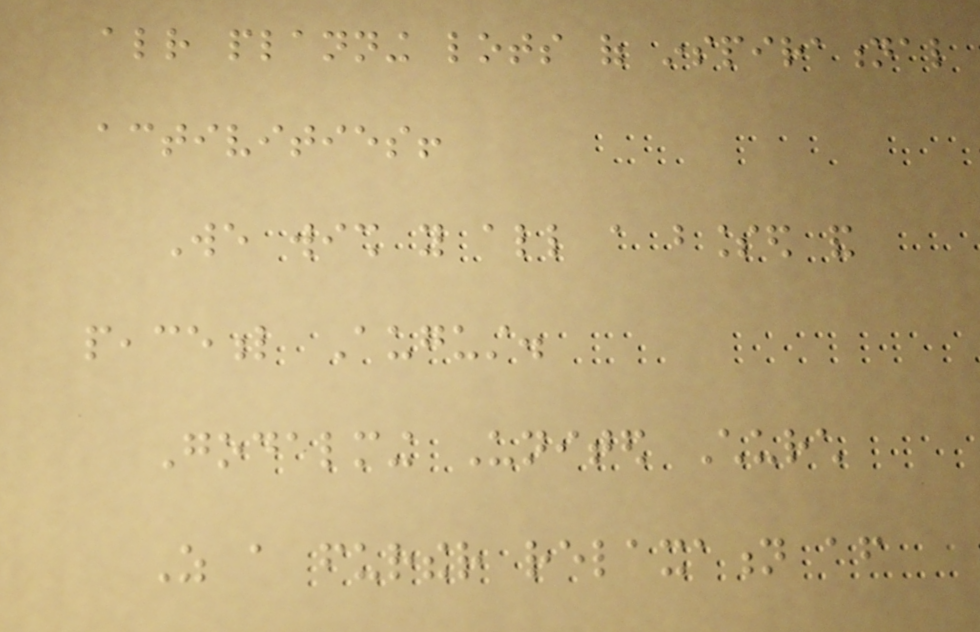already planning lots of inspirational
activities!
We wish you all a blessed and
peaceful August.
Godalming United Church
As a further relaxation after
